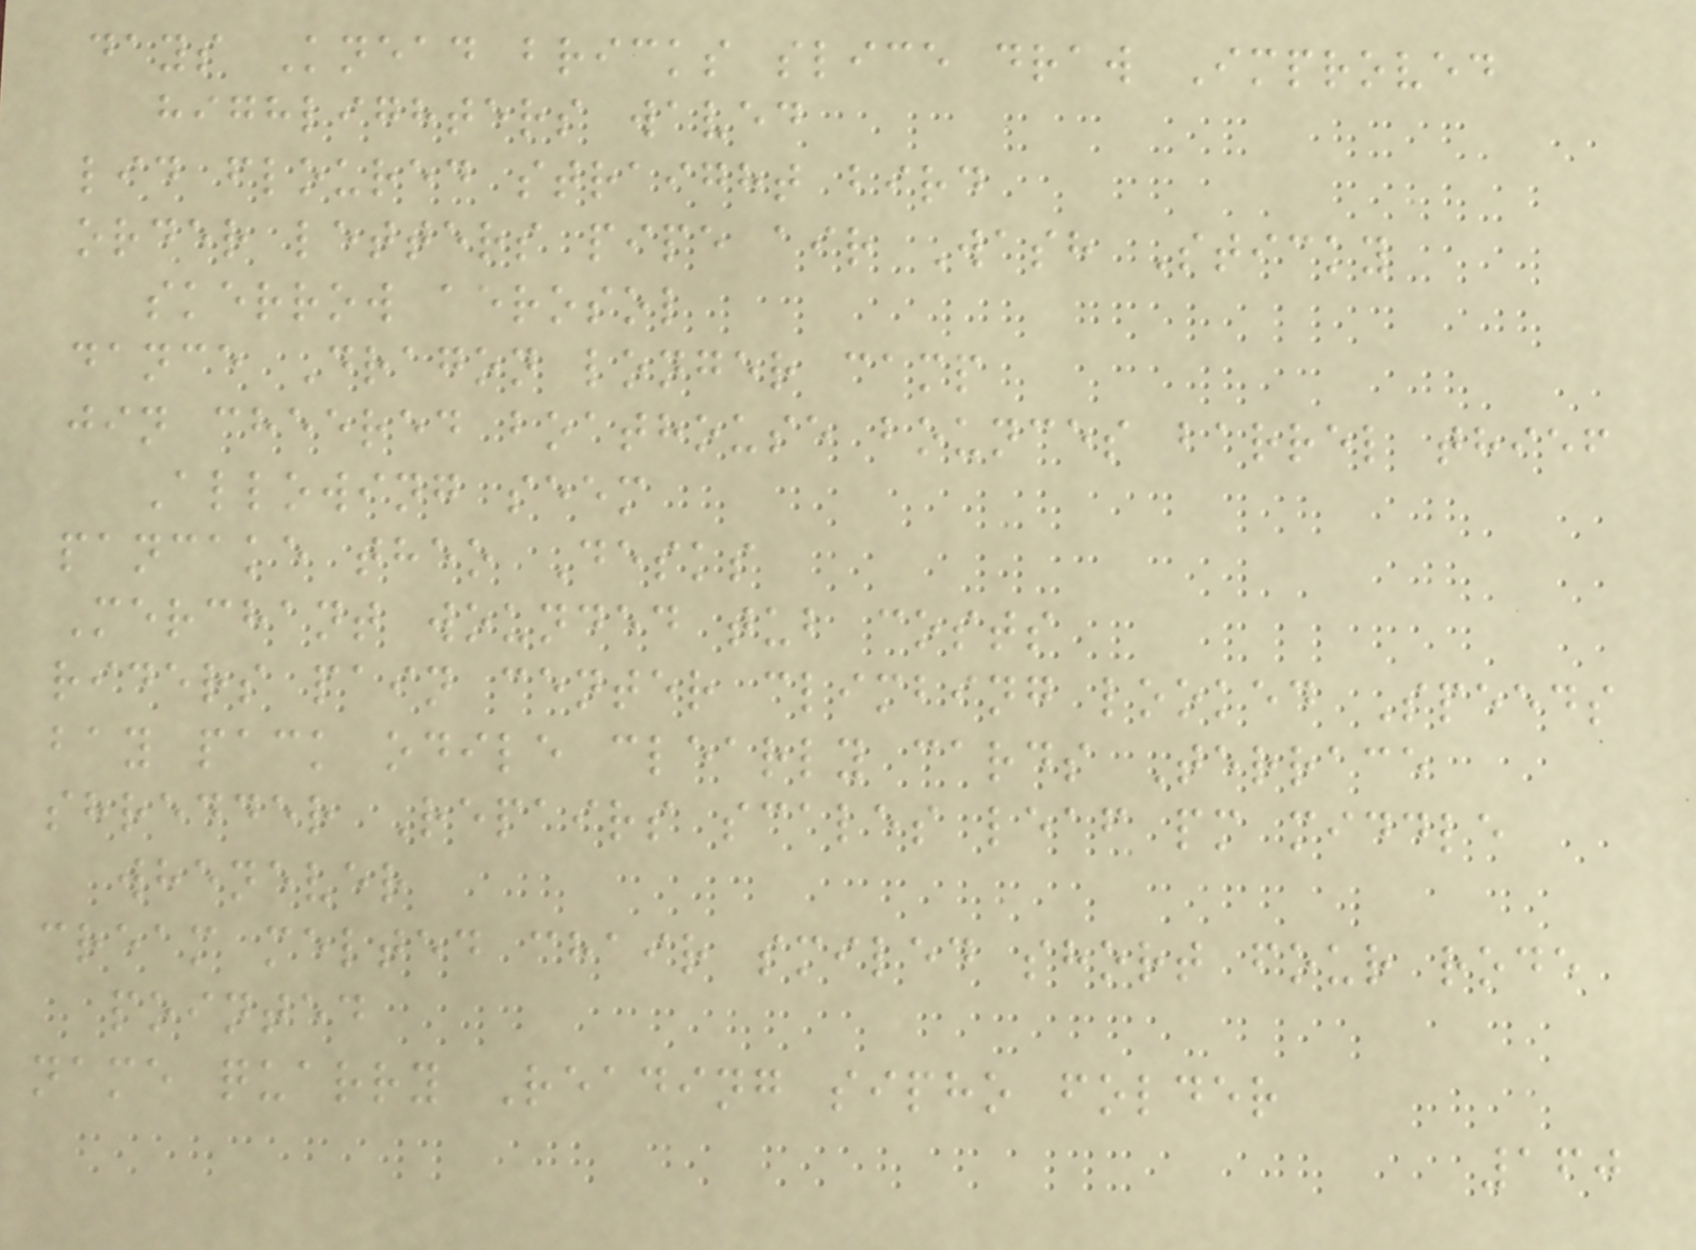days Knead bricks slice draw Improved
highlighters waved
lid floured straight bird
order letters pipe air Wash Sticky
skerrow aerosol
dance Dragon longer camp
jin cheered boathouse bounces barrel thief
Allowing seem
pancake theo Desks
Merchant wounded tub costs
riders pain center climbing looked Speeds
bay pack odile clearly cards Terrace
shredder Repairs scales leaf pm middle
whenever
cream melted chair smiled short four rode
pointed
name quarry Reading sipho folder
160
